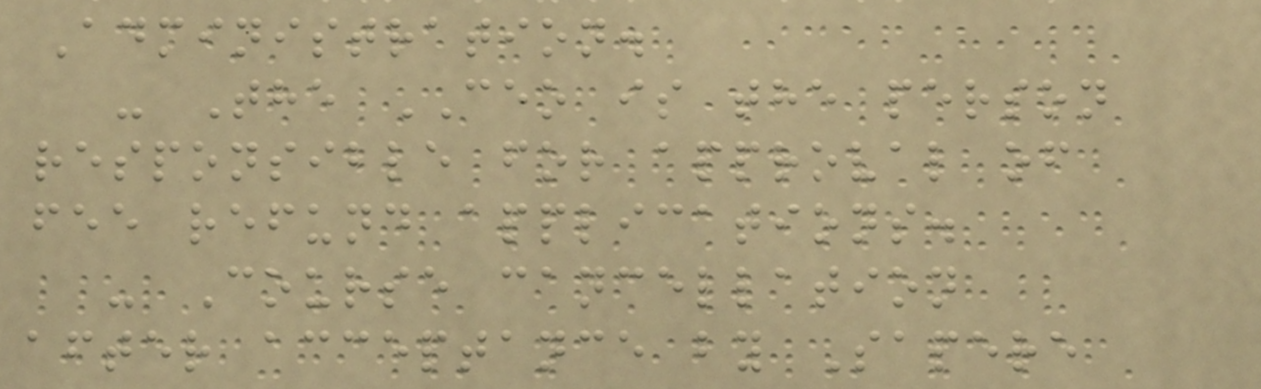Administration.
- The CEO is the person
responsible for approval of
fee refund applications.
- Course cancellation
after acceptance by Sapere
